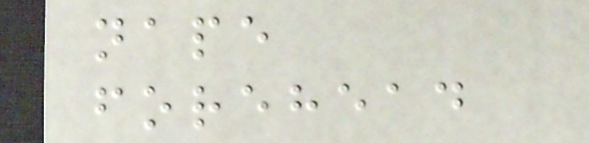nape
forehead
